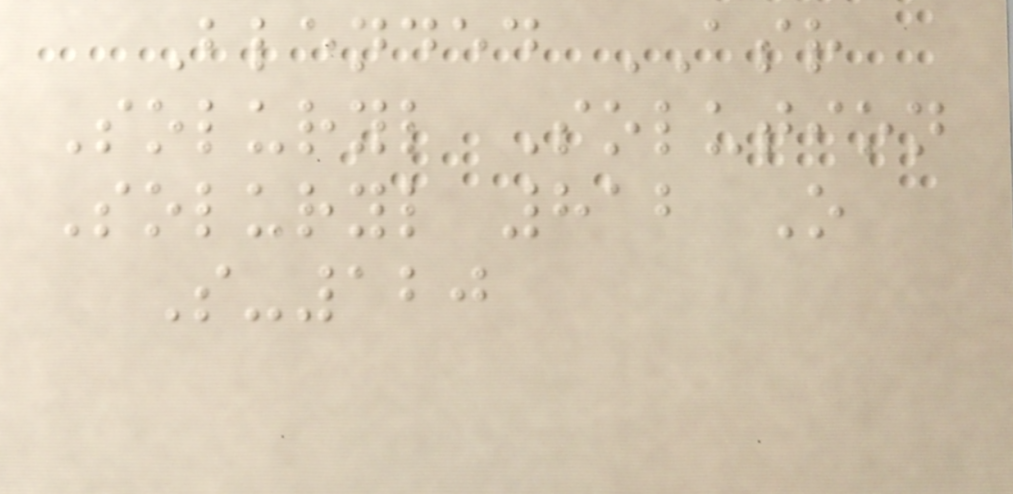Blended ASR
Soluryl Solution
Soluryl 812 O
S-120
